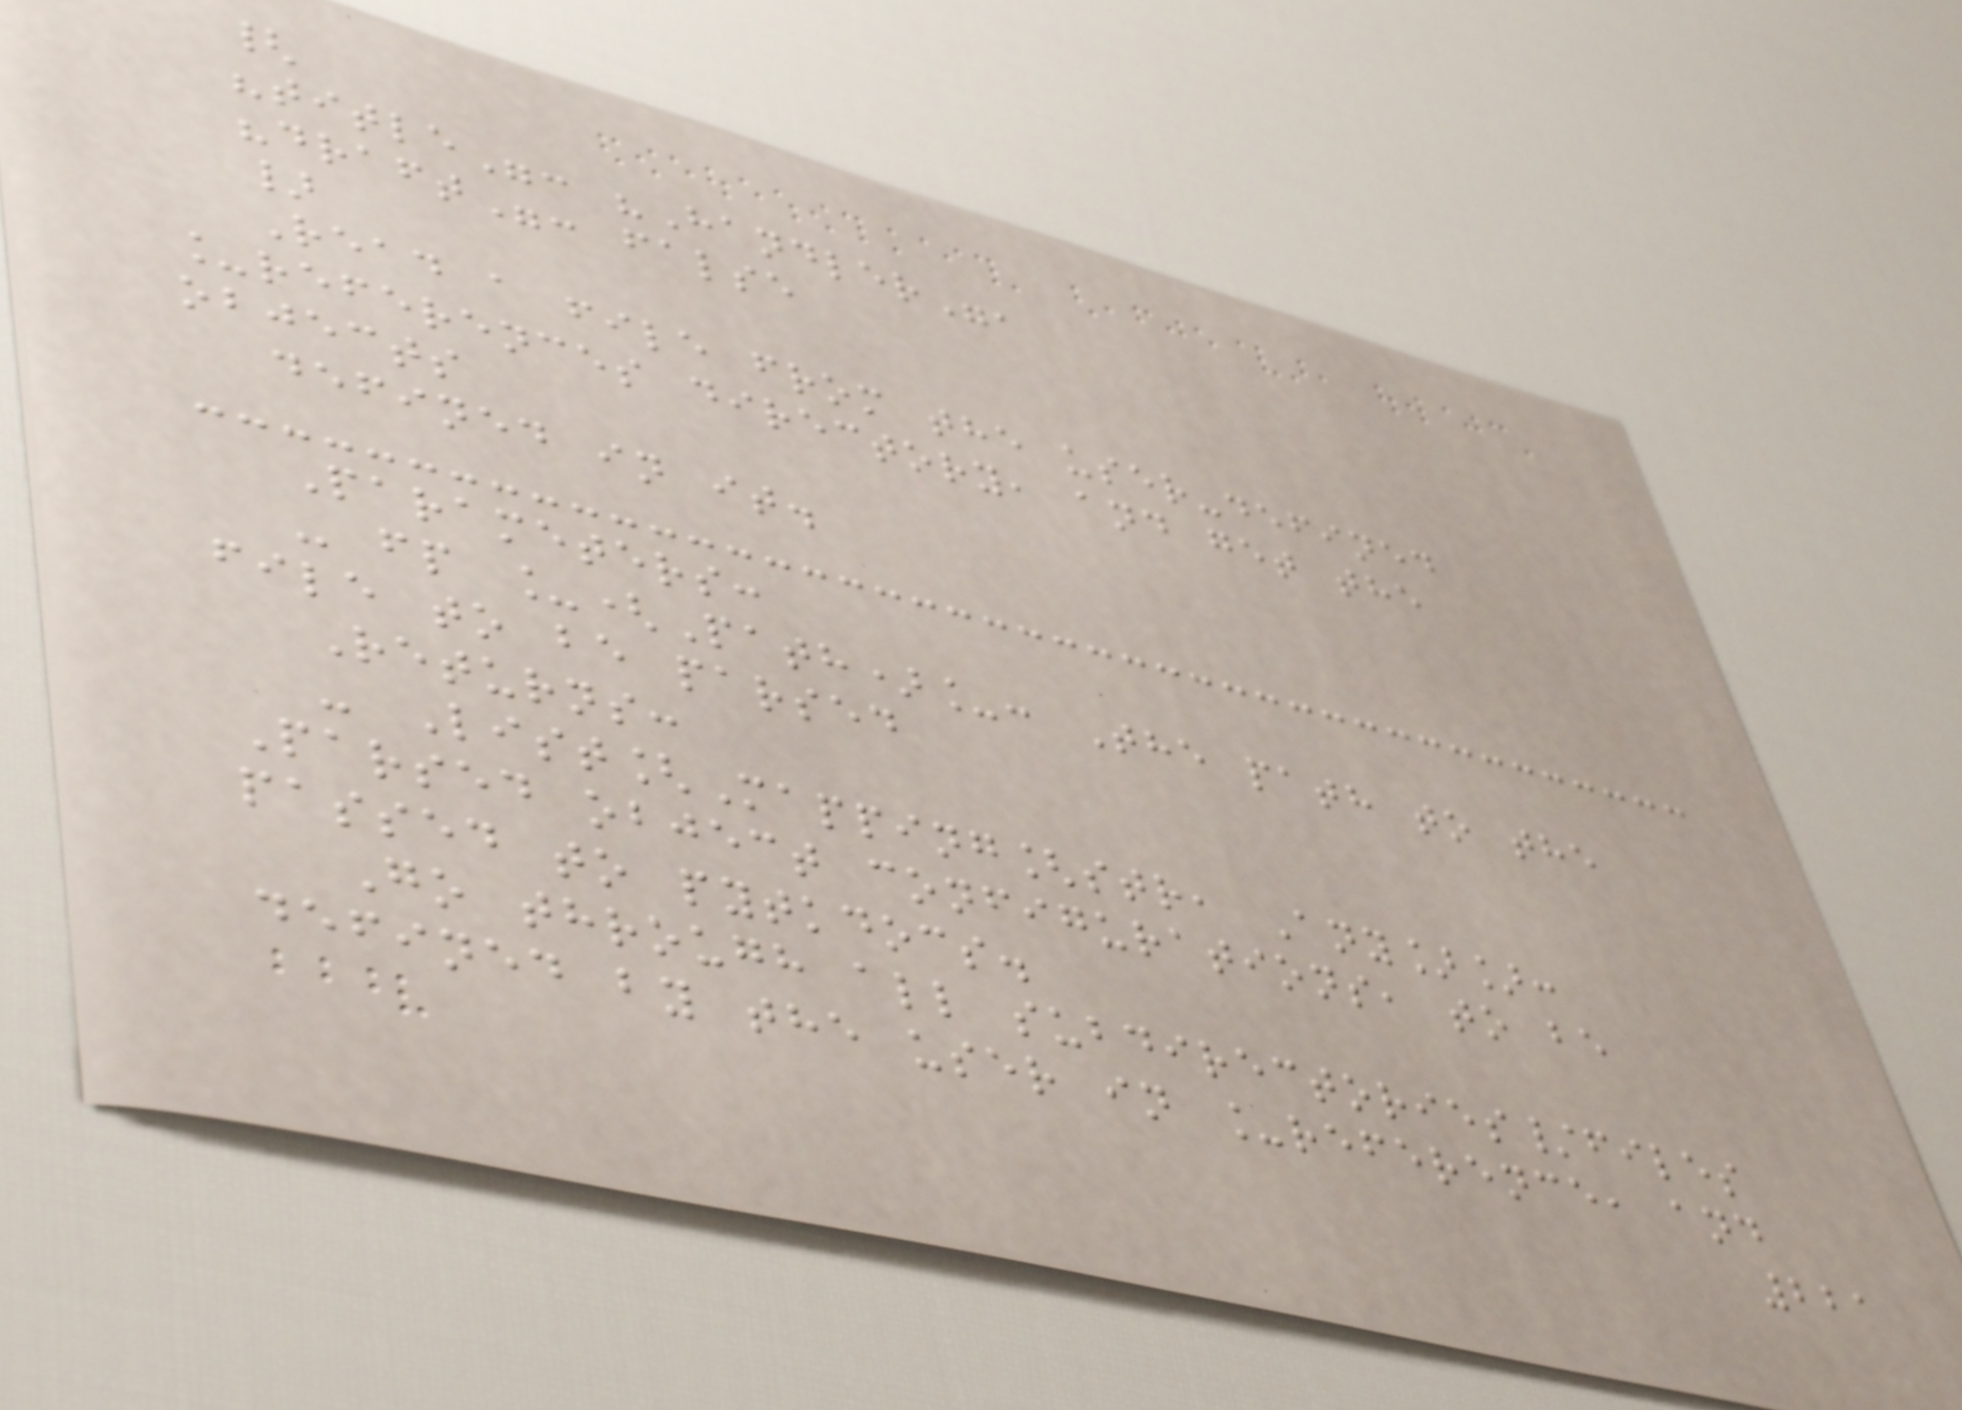{
"title": "Handler",
"draft": false
}
Read a file from the user-defined
_references directory, and get the
objects
defined in it.
Parameters:
- fp _(Path)_: The path to the
file to be parsed
Returns:
- List[Mapping[str, Any]]:
Parsed object configurations, to be
passed to pytkdocs.
Go through all subdirectories/files
defined by the user in _reference, and
221
